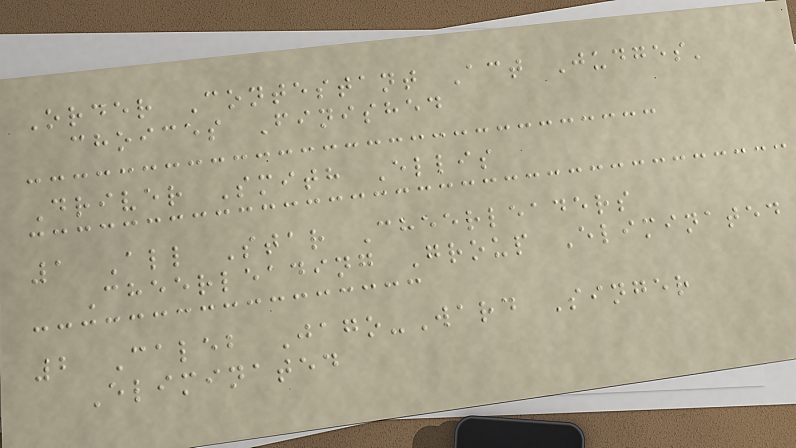Order Contestant Act Judges'
choices Finished
Driver Smith Ellis
1 All Star Cheerleaders
Cheerleading Group Eliminated
2 Caleb Jago-Ward Singer
Eliminated
